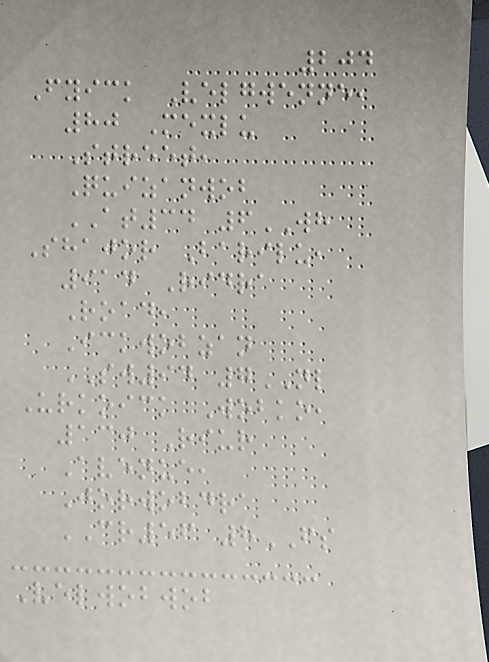204
Fyick Velgwenne,
80 Mexlu
Street,
Quizanwob
AT34 6WH
Shajor Barilu,
914 Ridra
Road,
Ickwobzan
SW94 7NL
Urkoick Wobko,
130 Riur
Avenue,
Jorwobdra
CR56 8FS
Velwobwob
